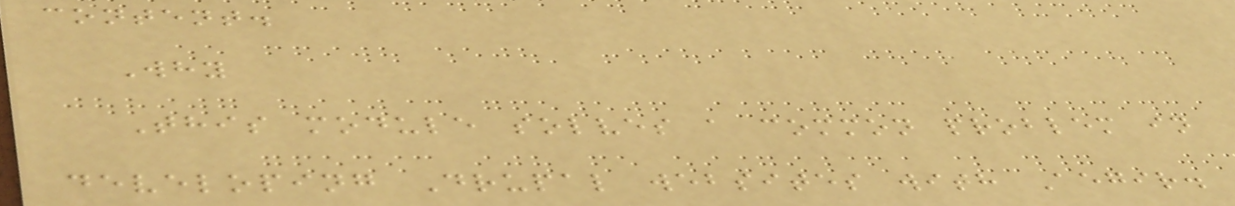content.
Why
This module solves a common problem in
developing Drupal websites with Aegir.
